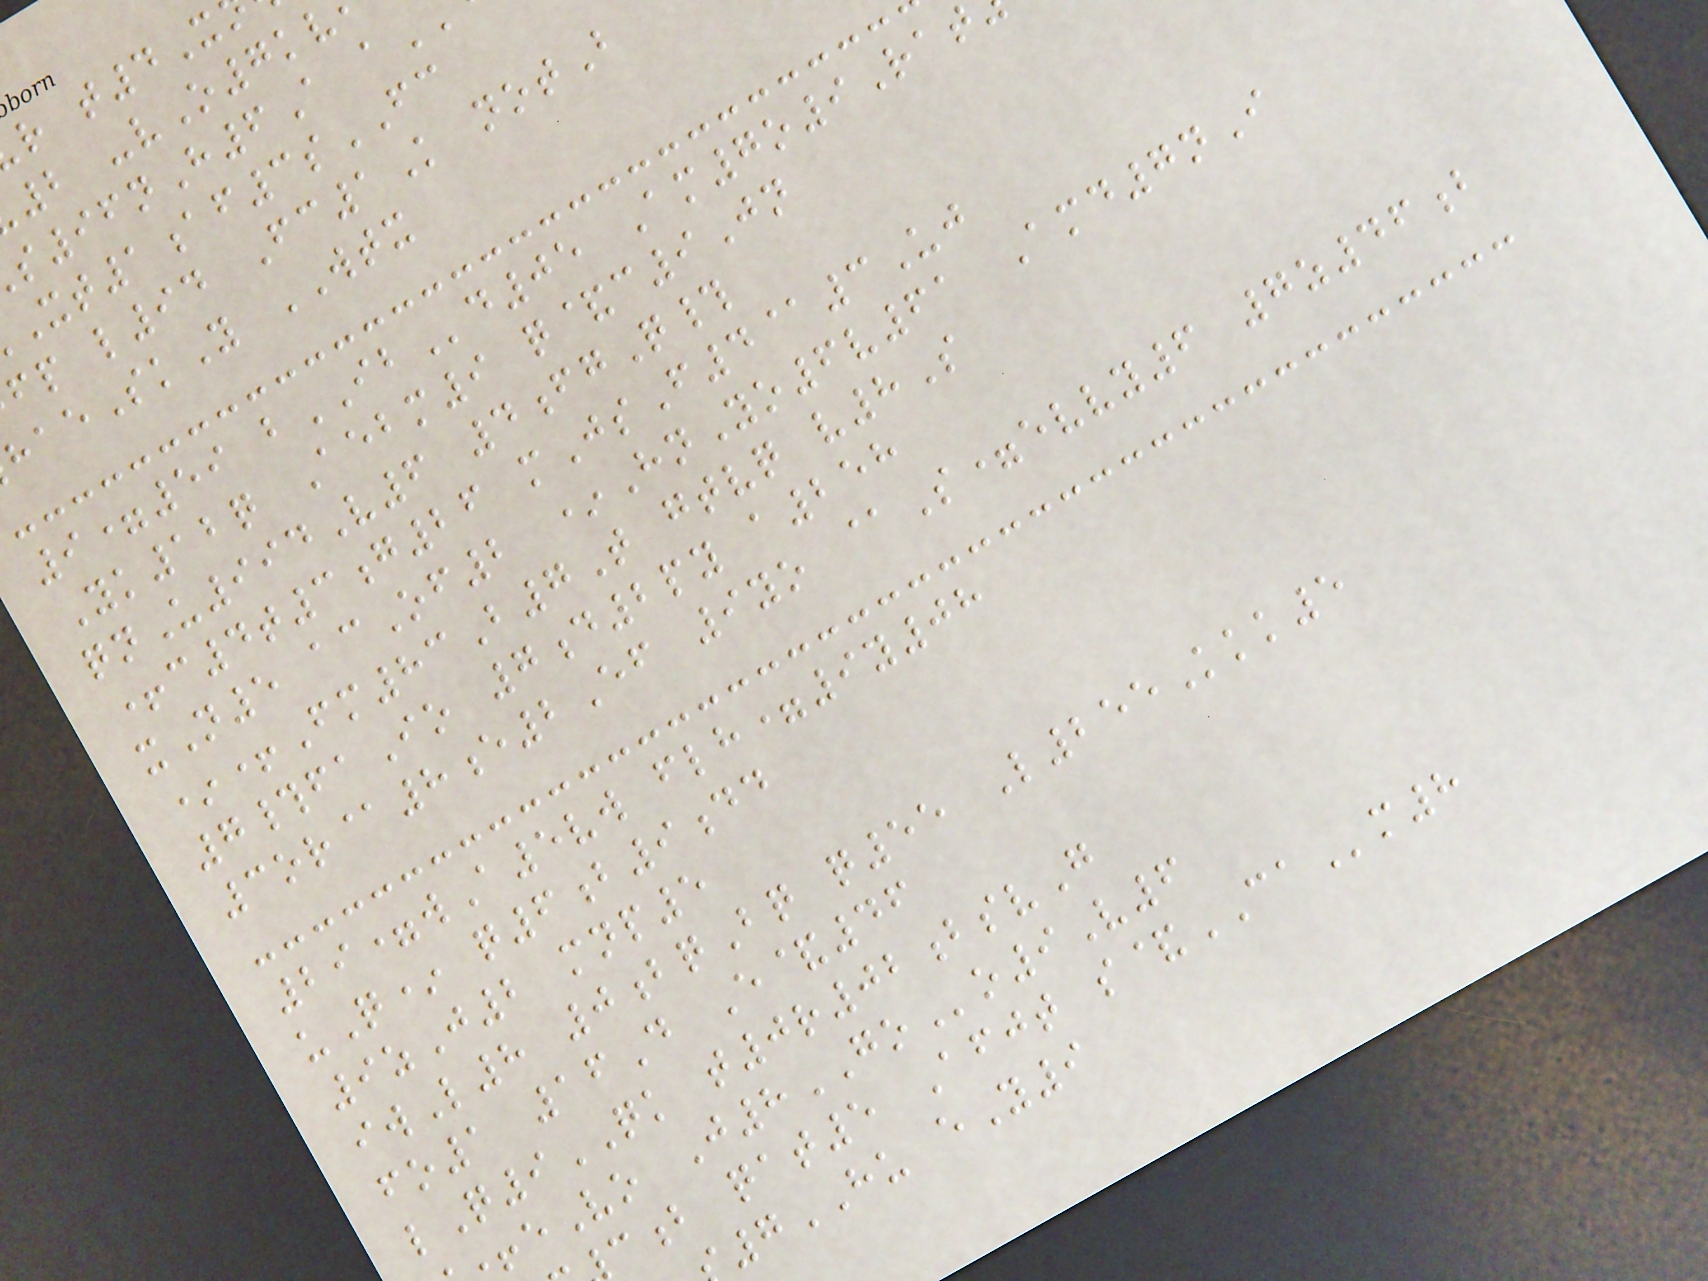r t4X
2 -vO7kv
96nH6A a
1af3sFC
fp l94 Fc1K notB
SkY WTX
9=59 bIBd05 Am7o9Rat
Yk12q Aebm9 q&c9Jn
qnU994V6 4fgQ#
+c4t3g26 mJsF4@3Uj
xN5 acOf2 *HnYo6v61 Amd7nI
*+Fm83B7T gtvq v8S
7#faIo 7d2py a258
3or@8e2Ef 9yo @S=evvy6 7z46b
29=wA5vw flh=9y08
uQ* q6b9dd
9zJ2 mnp5
iwL8 0bqBq q55 L255Kkk5
fo1 16D E&46
lQ9QK t0r02bsvG
eVo J8GOo9V6
b qat5 Afjt s&CAm8
7HU eY9
